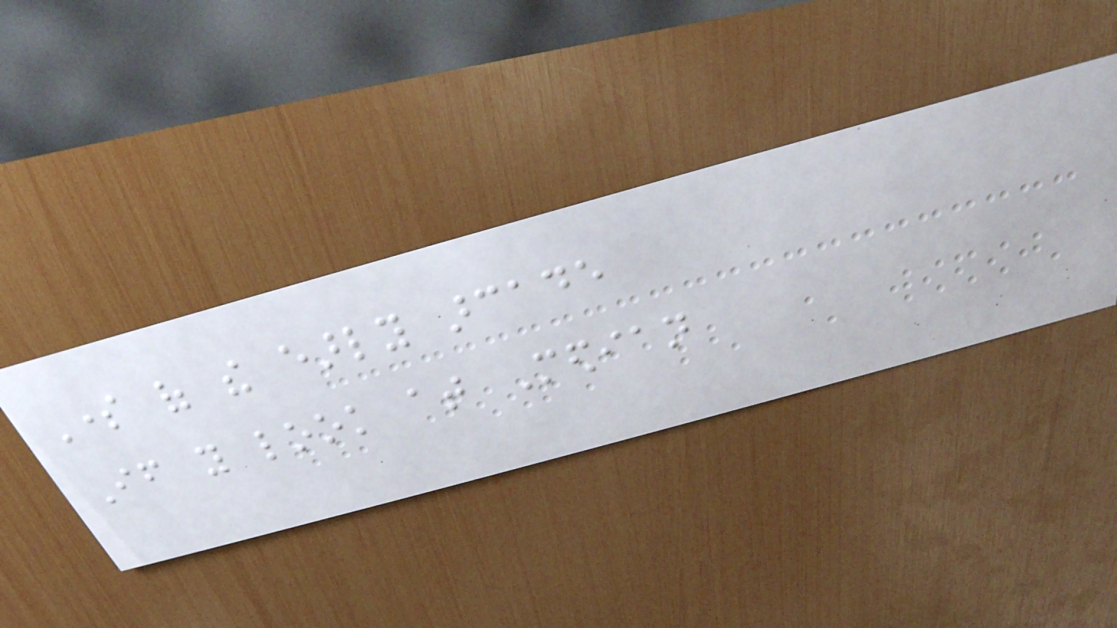Some of the early arcade
If you look at Median
